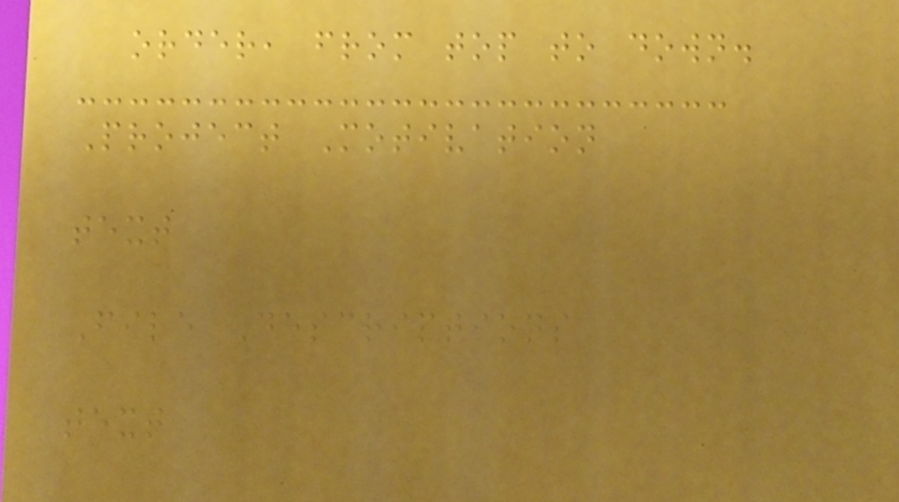order, from top to down.
Project Motivation
text
File Descriptions
text
